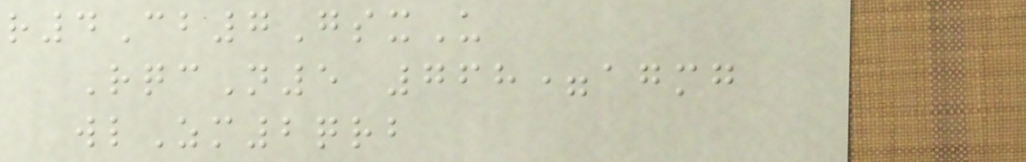r4Cb7GsxU
RqcN5 768=agmg
wlZm2qrb
